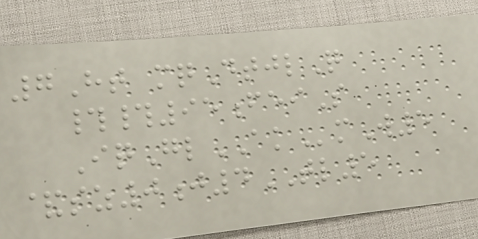7Ht mqDtjlQ
##95feiS
IqGlAKmW5
&sz0j4TL5
